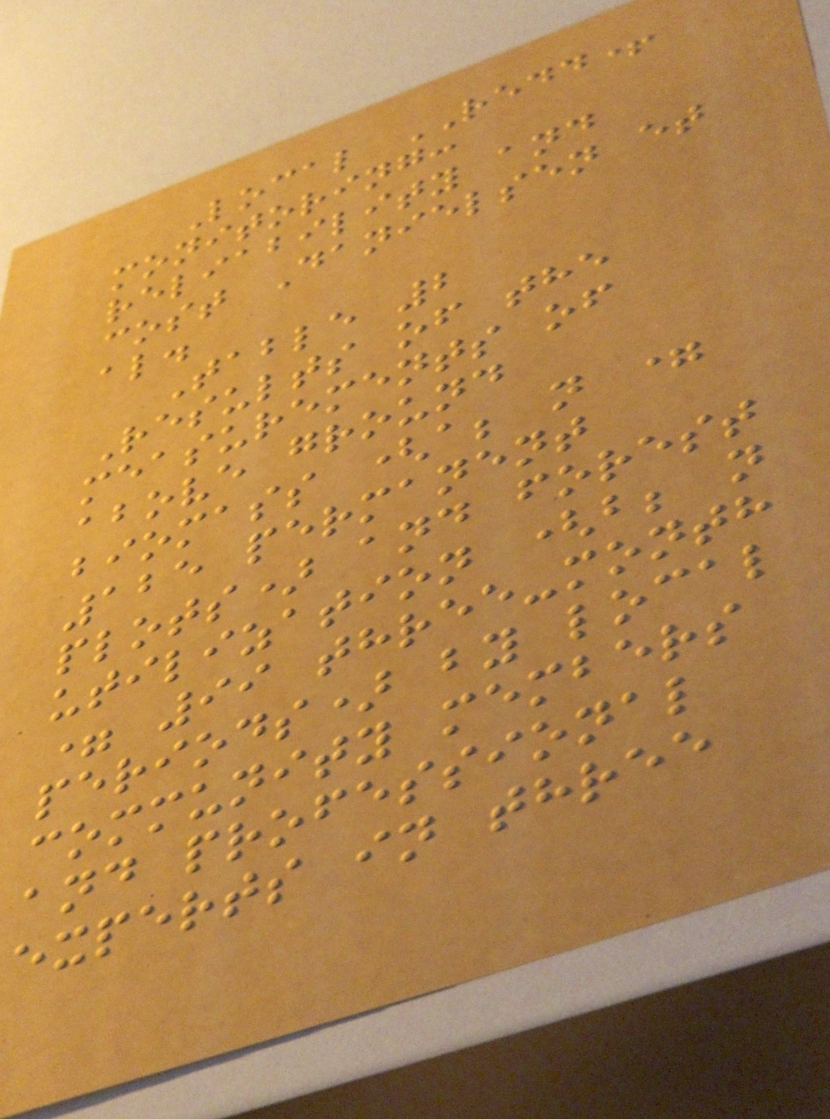Local REDD+
monitoring:
reliability and
cost Danielsen et
al.
Table 2
Results of the
measurements of
above ground
biomass (a; n =
125 permanent
plots) and forest
utilization (b; n
= 99 three-month
periods) by local
community members
and professional
experts in three
